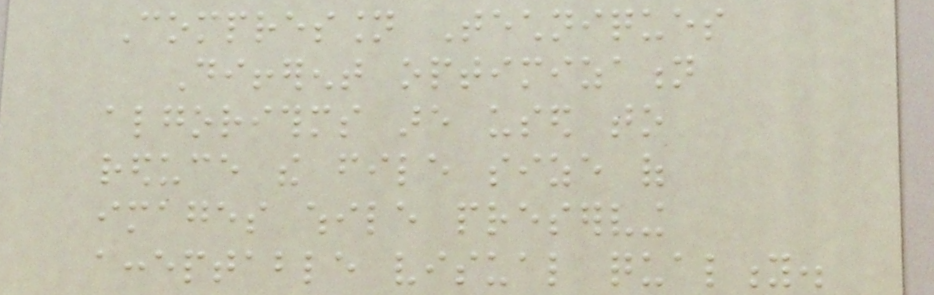Compression Techniques
Different optimization
algorithms are used to
reduce the file size of
images while preserving
acceptable visual quality.
